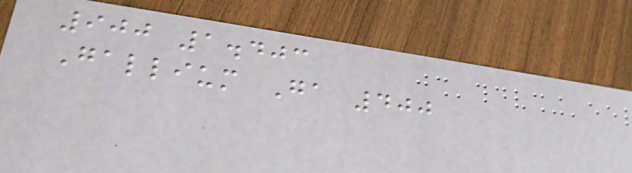900 1.403
Gallium Ga 400
